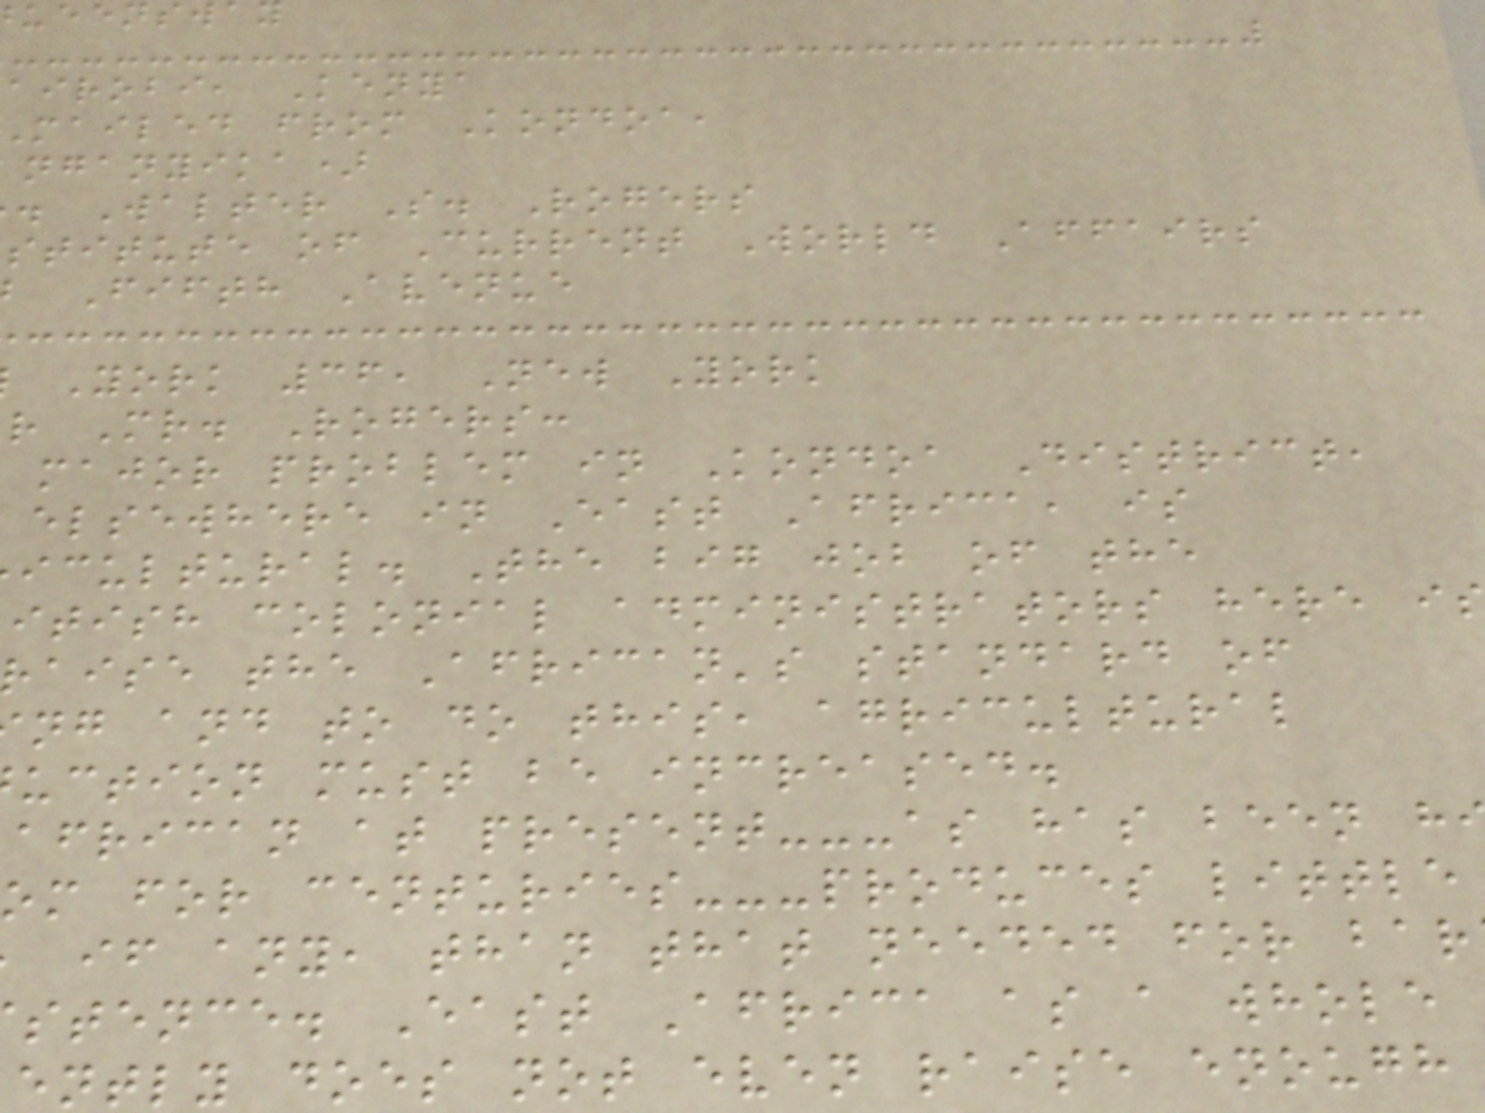airobi, Kenya
mailed from Kondoa,
nganyika)
. Walter S. Rogers
stitute of Current World Affairs
Fifth Avenue
York 36, New York
r Mr. Rogers:
major problem in Kondoa District,
elsewhere in East Africa, is
icultural. The big job of the
itish colonial administrators here i
raise the African's standard of
ng and to do this, agricultural
uction must be increased.
african at present---as has been h
om for centuries---produces little
if any, than that needed for bar
stence. East Africa as a whole
ently does not even raise enough
